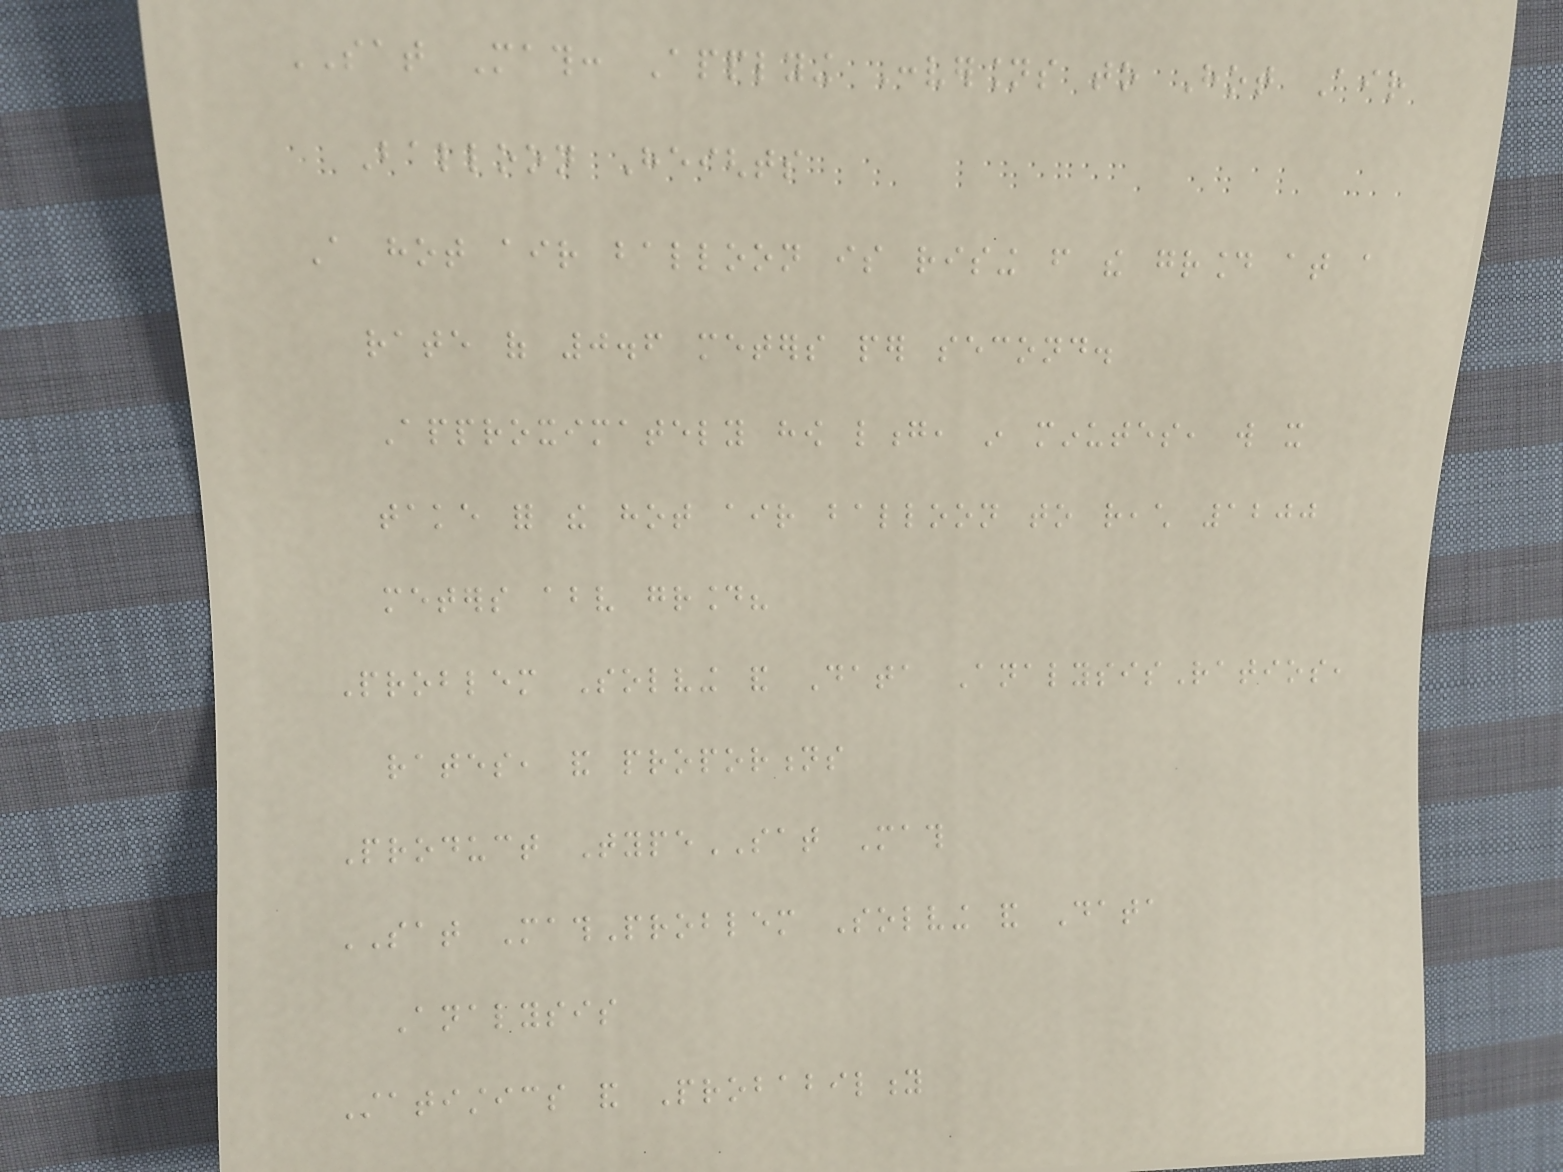SAT Math: Applying Conversions to Hot Air
Balloon Heights
A hot air balloon is rising from the ground at a
rate of 0.6 meters per second.
Approximately how long, in minutes, will it
take for the hot air balloon to reach 1200
meters above ground?
Problem Solving and Data AnalysisRatios,
rates, and proportions
Product TypeSAT Math
SAT MathProblem Solving and Data
Analysis
Statistics and Probability
